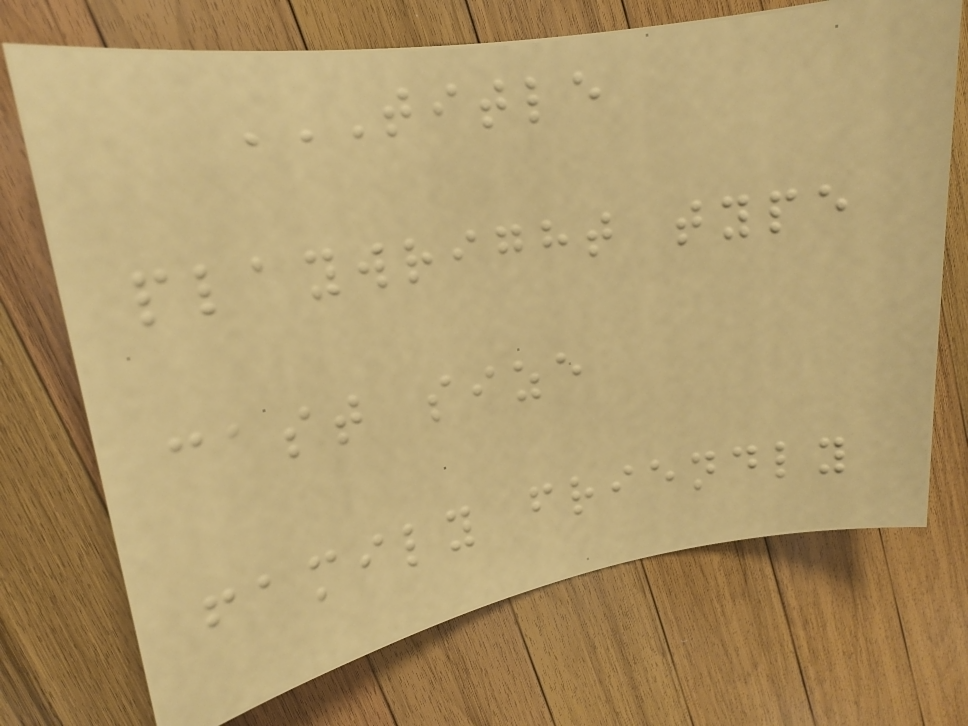TITLE
PLAYWRIGHT TYPE
CAST SIZE
FAMILY FRIENDLY
